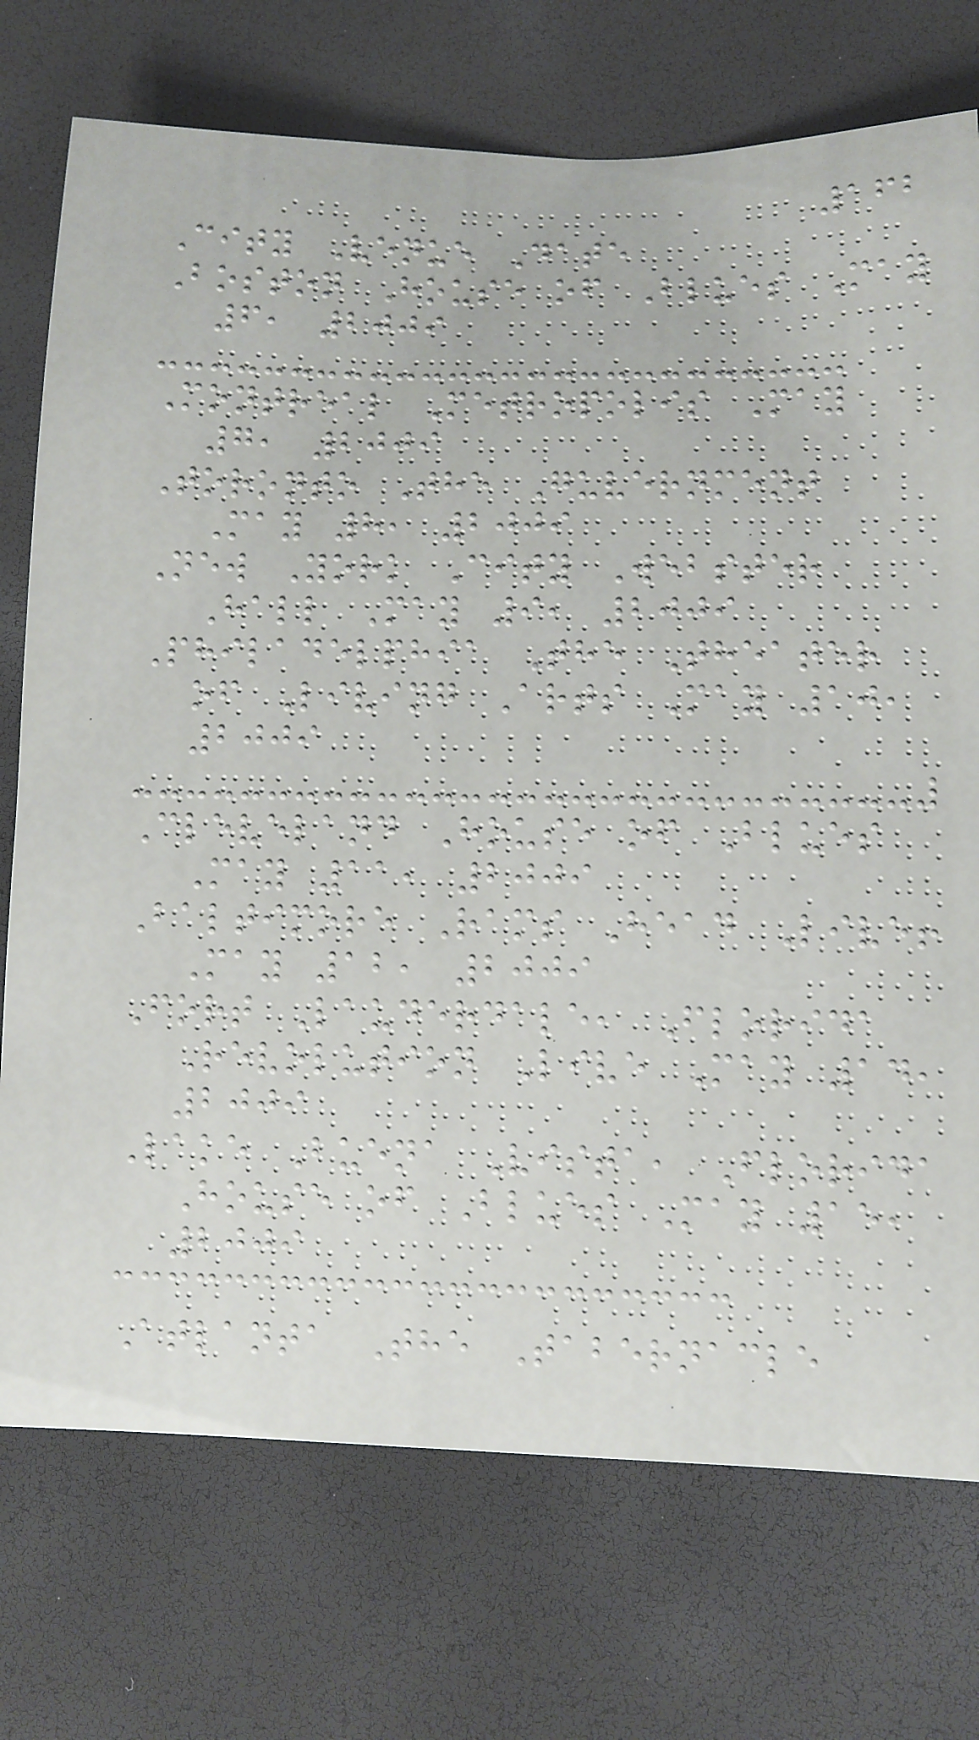162
City Venue Date
Boston House of Blues May
6, 2009
Montreal Metropolis May
7, 2009
Toronto The Guvernment
May 8, 2009
New York City Webster
Hall May 9, 2009
Philadelphia The Theater
of Living Arts May 10,
2009
Cleveland House of Blues
May 11, 2009
Baltimore Rams Head Live!
May 12, 2009
Fort Lauderdale, Florida
Revolution Live May 14,
2009
Lake Buena Vista, Florida
House of Blues May 15,
2009
Atlanta The Tabernacle
